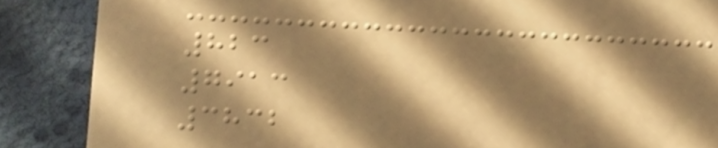823
7913
3832
